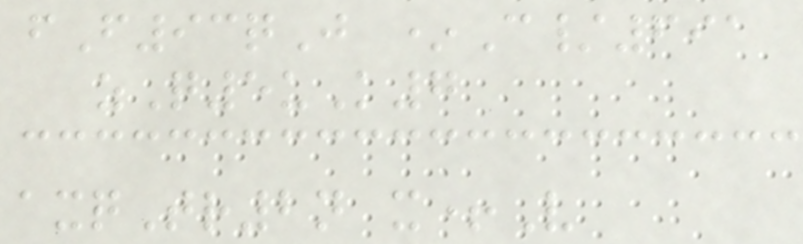fF93qJ *C/691
zQ5uK7
axqTr2n x+V
